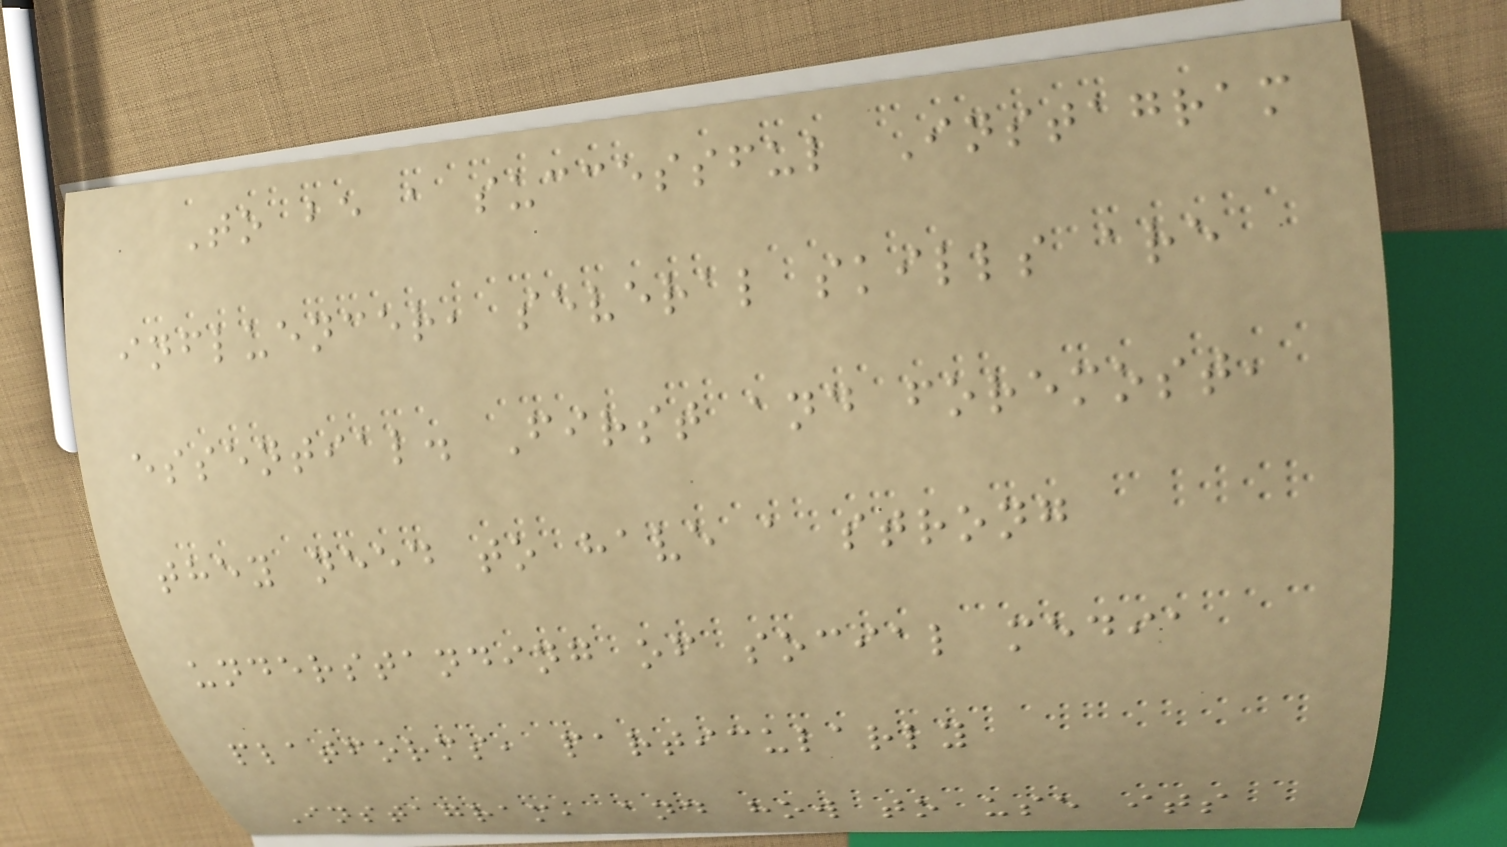To be a successful Instagram
influencer, several skills are
essential. First and foremost,
they need to have a strong
understanding of social media
platforms, particularly
Instagram, and how to use its
